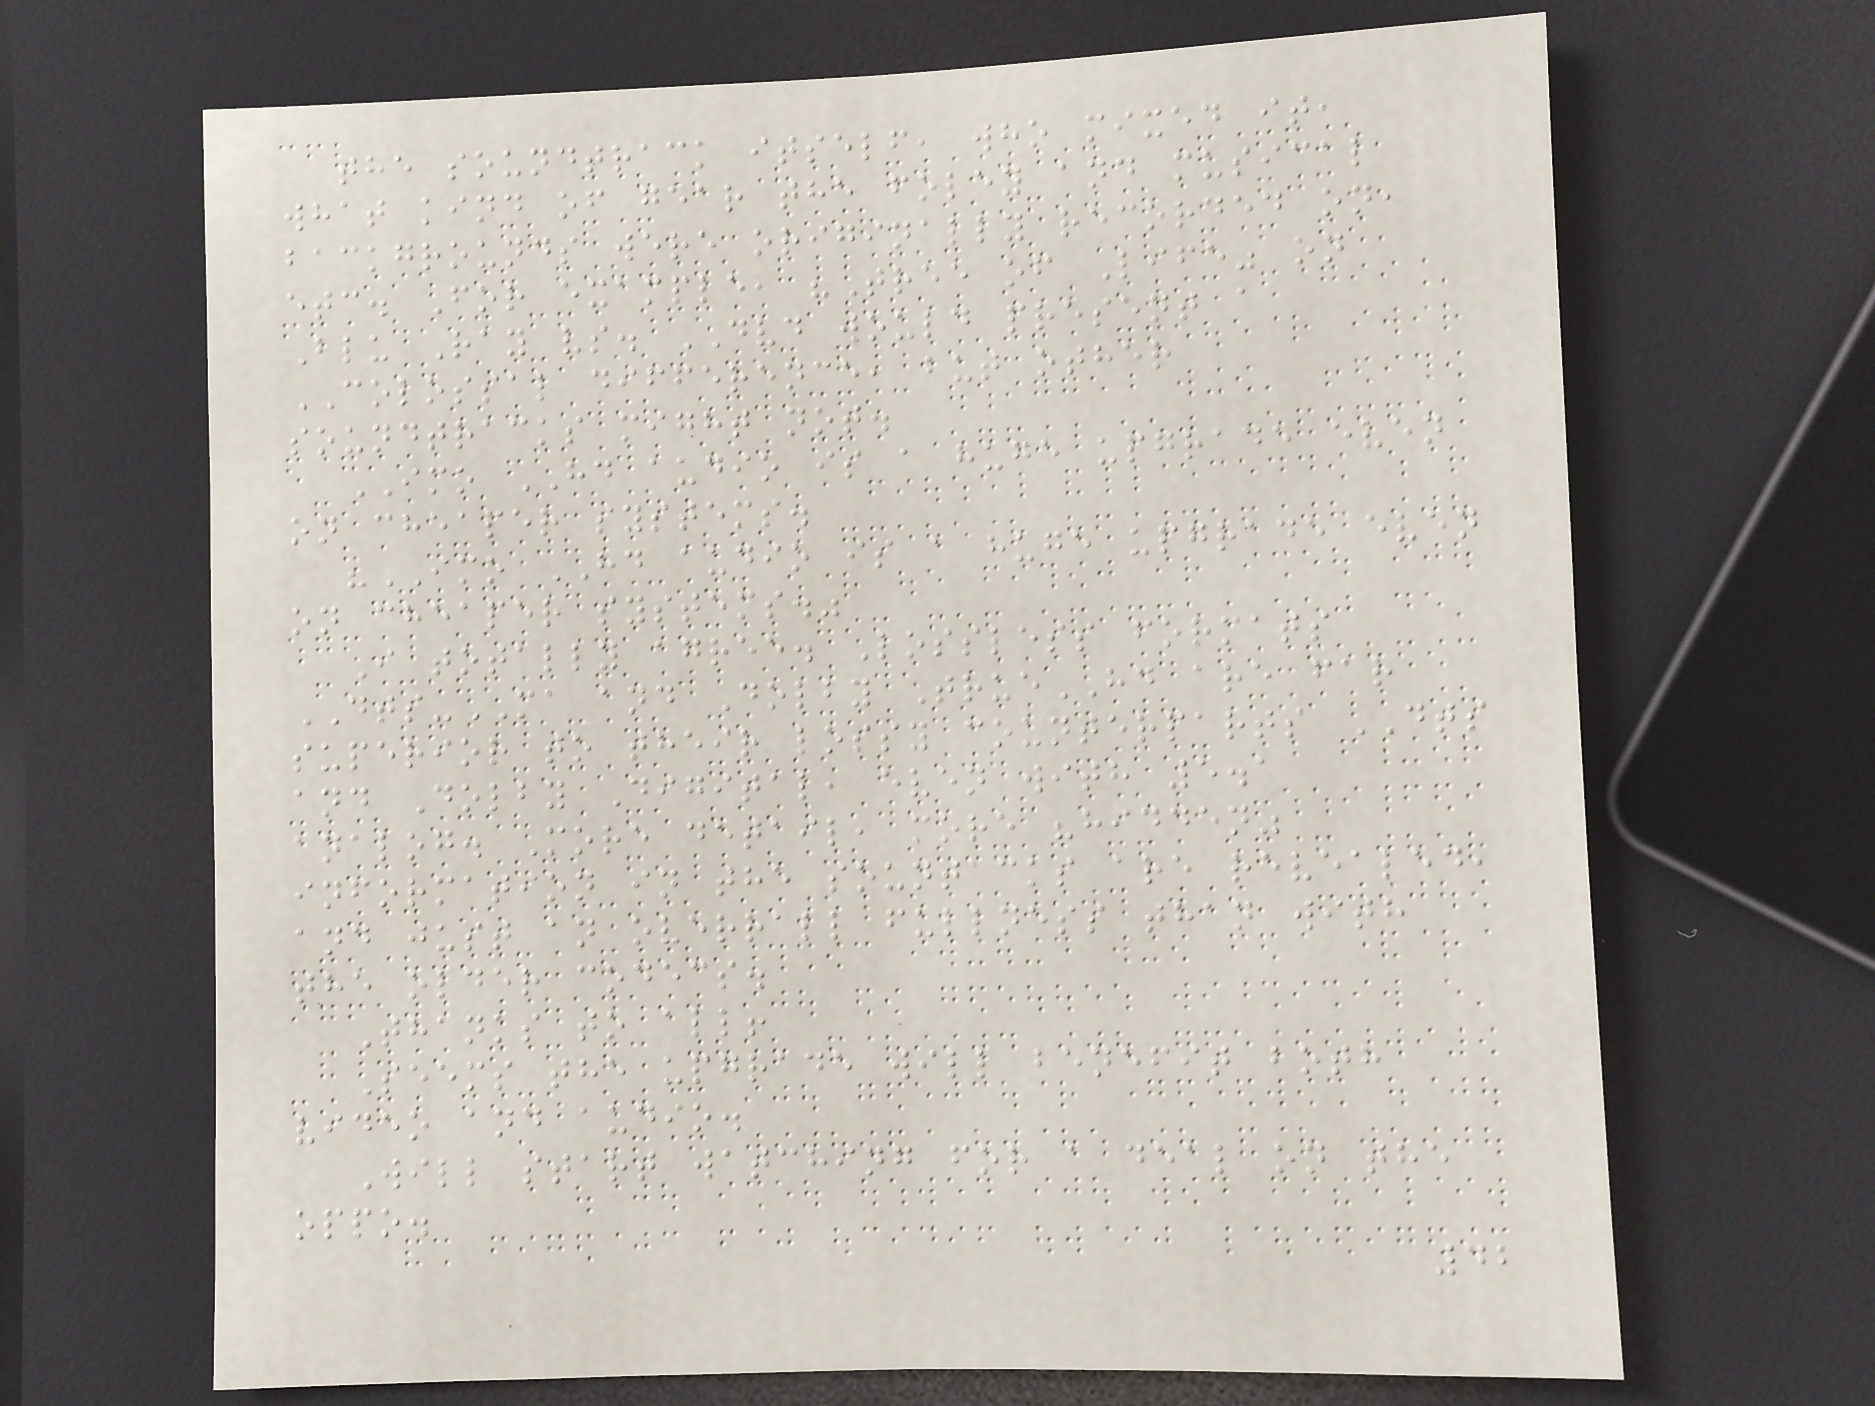the soundtrack itself, who mixed it,
what kind of gear the foley and musical
backgrounds were originally recorded on,
etc. For example, "Tree of Life" on
Blu Ray vs. DVD would present a
COLOSSAL difference, but other
soundtracks might not.
IMO HD audio is a huge upgrade even
on cheaper systems.
"IMO HD audio is a huge upgrade even
on cheaper systems."
I totally agree. Lossless formats
DTS-MA and Dolby TrueHD are far
superior to their lossy counterparts DTS
and Dolby Digital, even with 5.1
analog. More detail, more "hidden"
information in the sountacks are revealed,
and just an overrall fullness than with
the older codecs.
Thanks to all!
Seems the upgrade will benefit both
video and audio.
Will start watching for a deal on the
oppo.
42
